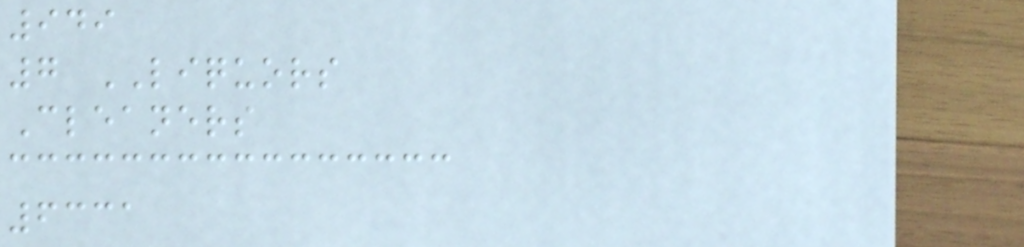949
7 LIQUORS
Cleaners
6331
